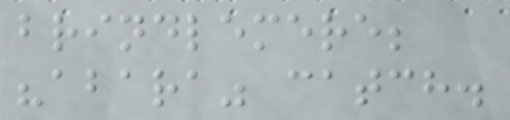brindlemere;
"abara" catch.
